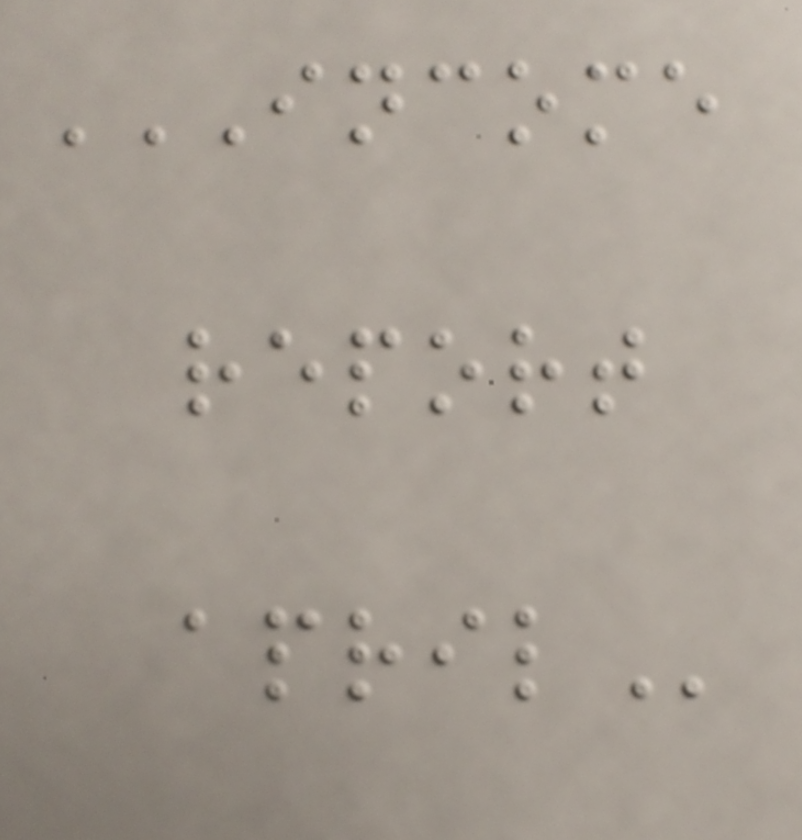INCOME
REPORT
APRIL
